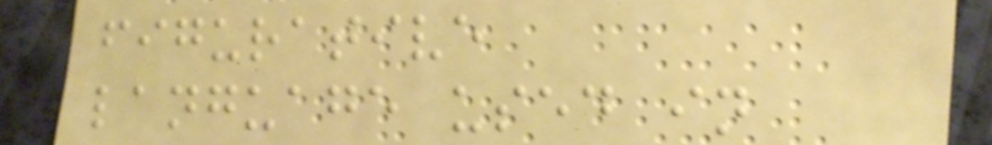figurative
language used in
